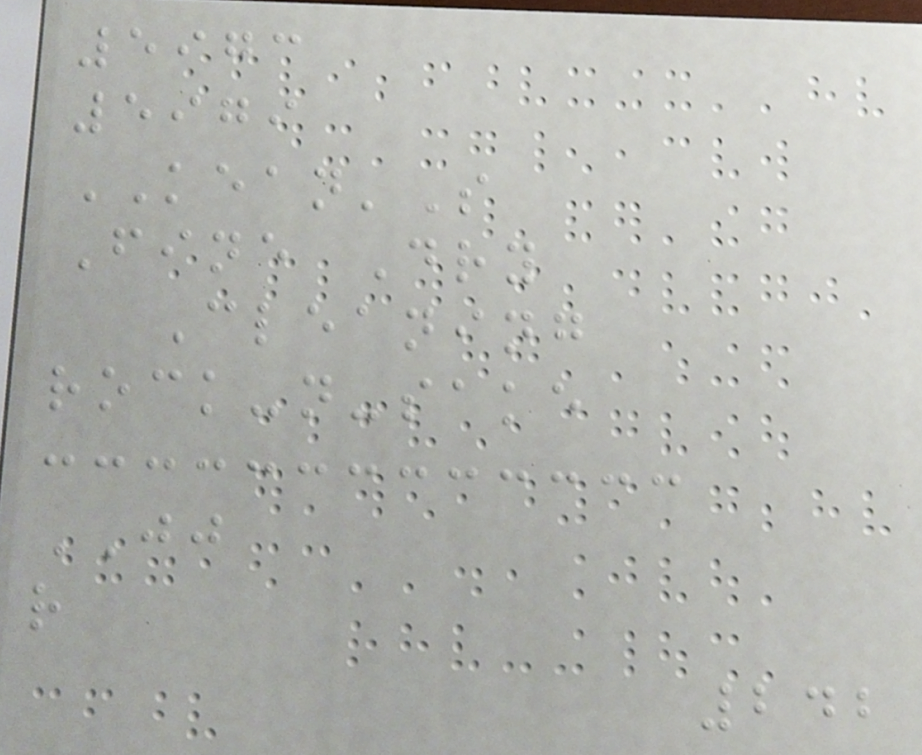5973
5979
KEAN'S
Fine Dry
Cleaning
rock-n-sake
JJ
r
242
